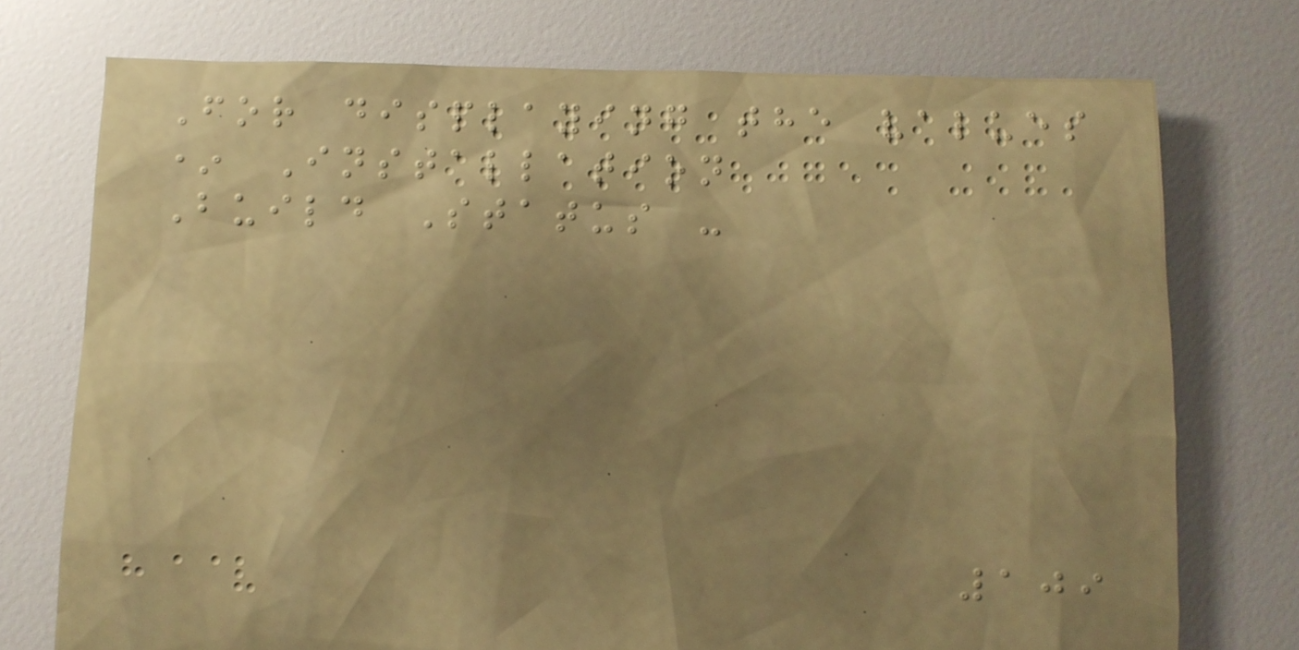For displaying the values
* Installation
Build Status -
109
